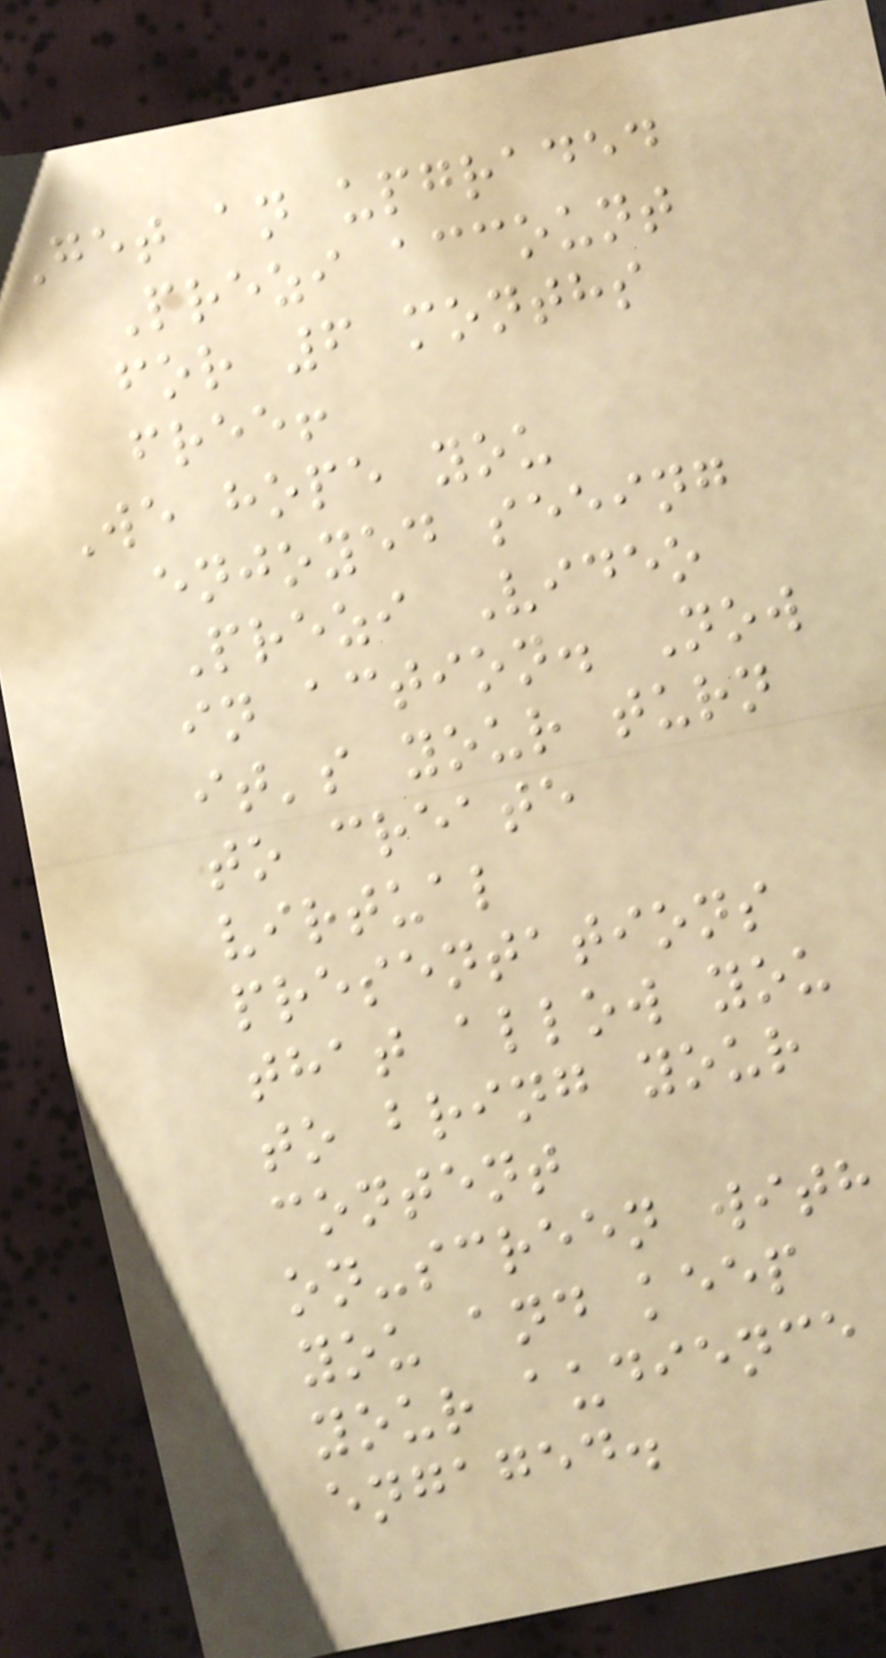Get an upgraded
Prezi account
for 6 months
free!
We hope you
enjoyed seeing
Prezi Video
in action. Now
it's your turn
to create
virtual
presentations
that allow you
to bring your
content
on-screen with
you and keep
your audience
engaged.
